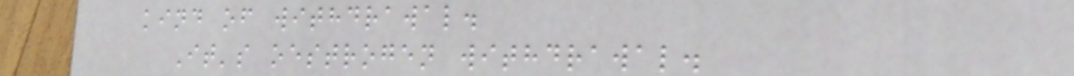kind of withdrawal.
It's oestrogen withdrawal.
